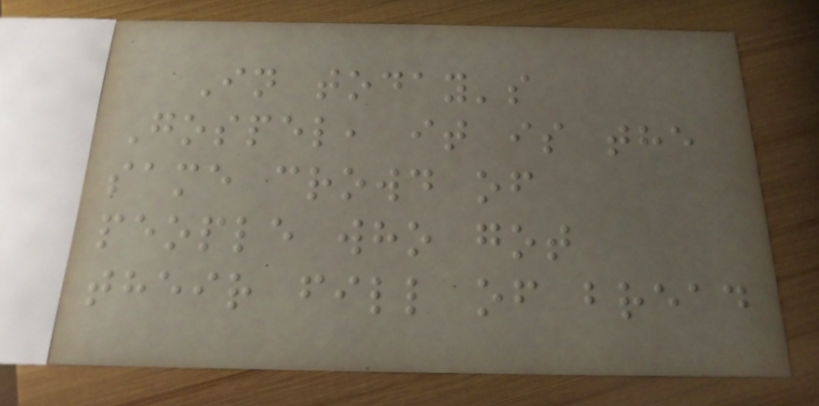In today's
Gospel, it is the
same crowd of
people who got
their fill of bread
